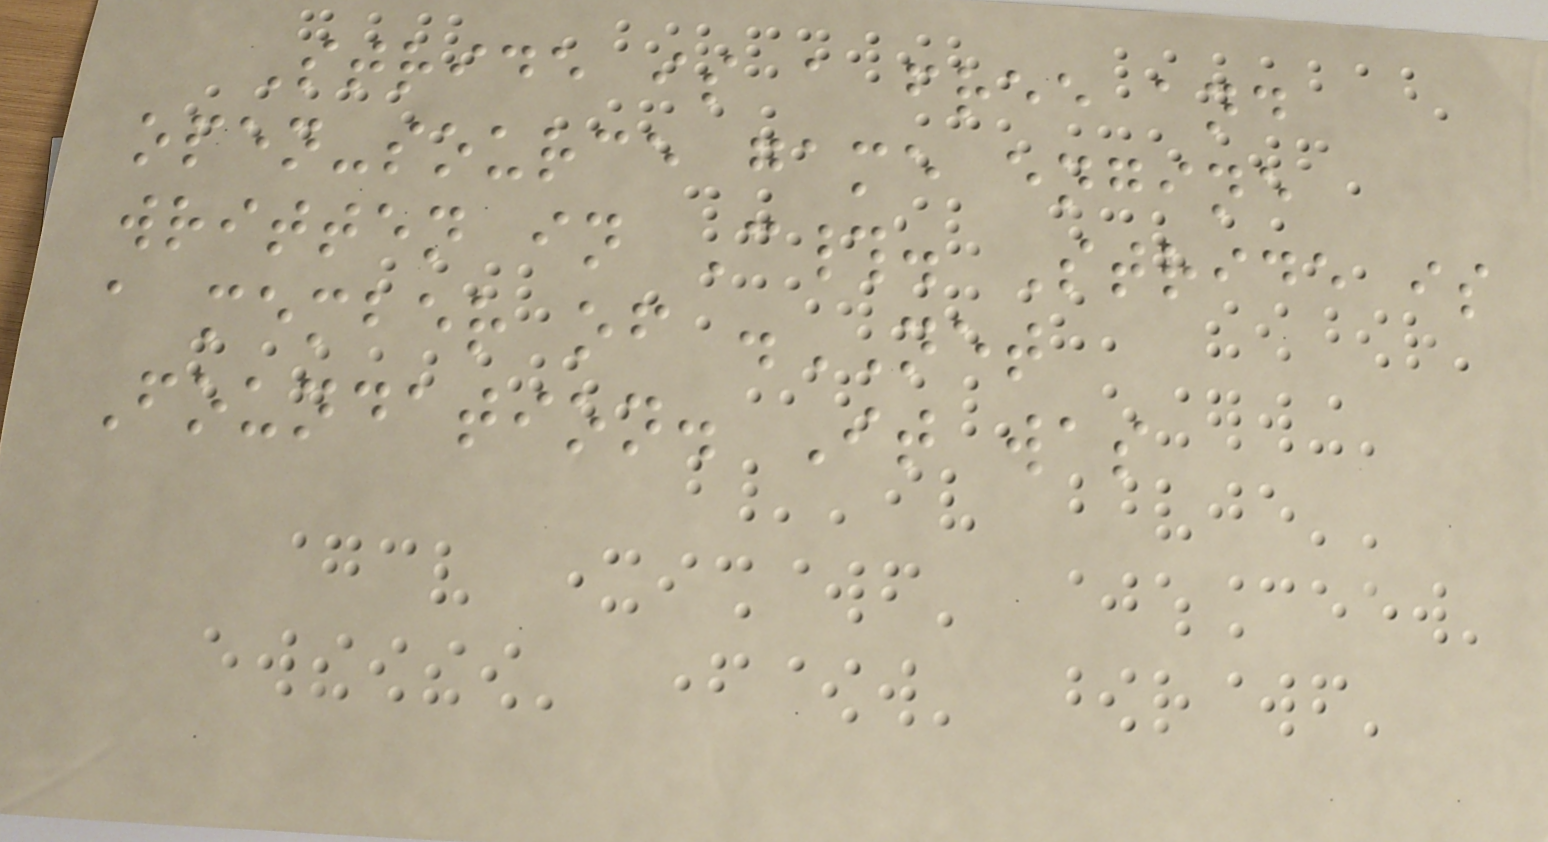Stride is a free and
open-source game engine
written in C#. Stride is
a member of .NET
Foundation. It was
